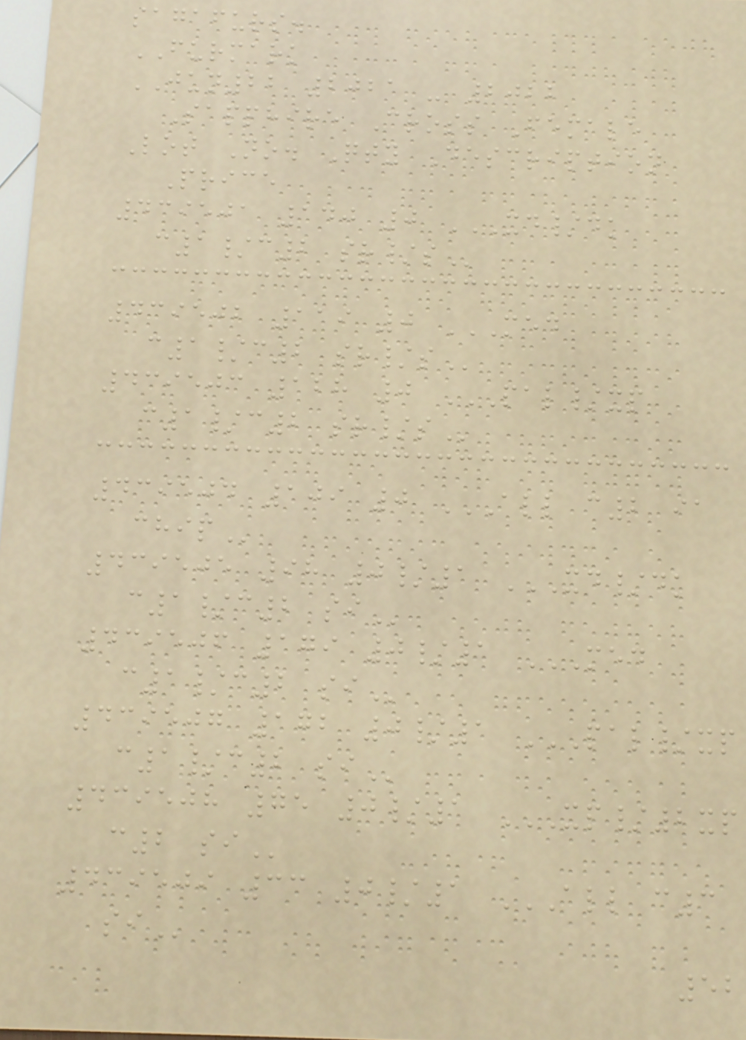sagafurs.
FURMARK
JUN22 2021 - 2022
Sapphire Cross Female
Lot No. Qty Description
Price
439501 140 0 XD/DK
C1/C2 SR/S
439502 119 0 MED
C1/C2 SR/S
439503 128 0 PAL/XP
C1/C2 SR/S
439504 109 0 ALL C2 IA
CHIP
439505 98 0/1 XD/DK
C1/C2 SI
439506 179 0/1 MED
C1/C2 SI
439507 172 0/1 PAL/XP
C1/C2 SI
439508 75 0/1 XP/2XP
C2 SI
439509 33 0/1 ALL C3
SI
52
